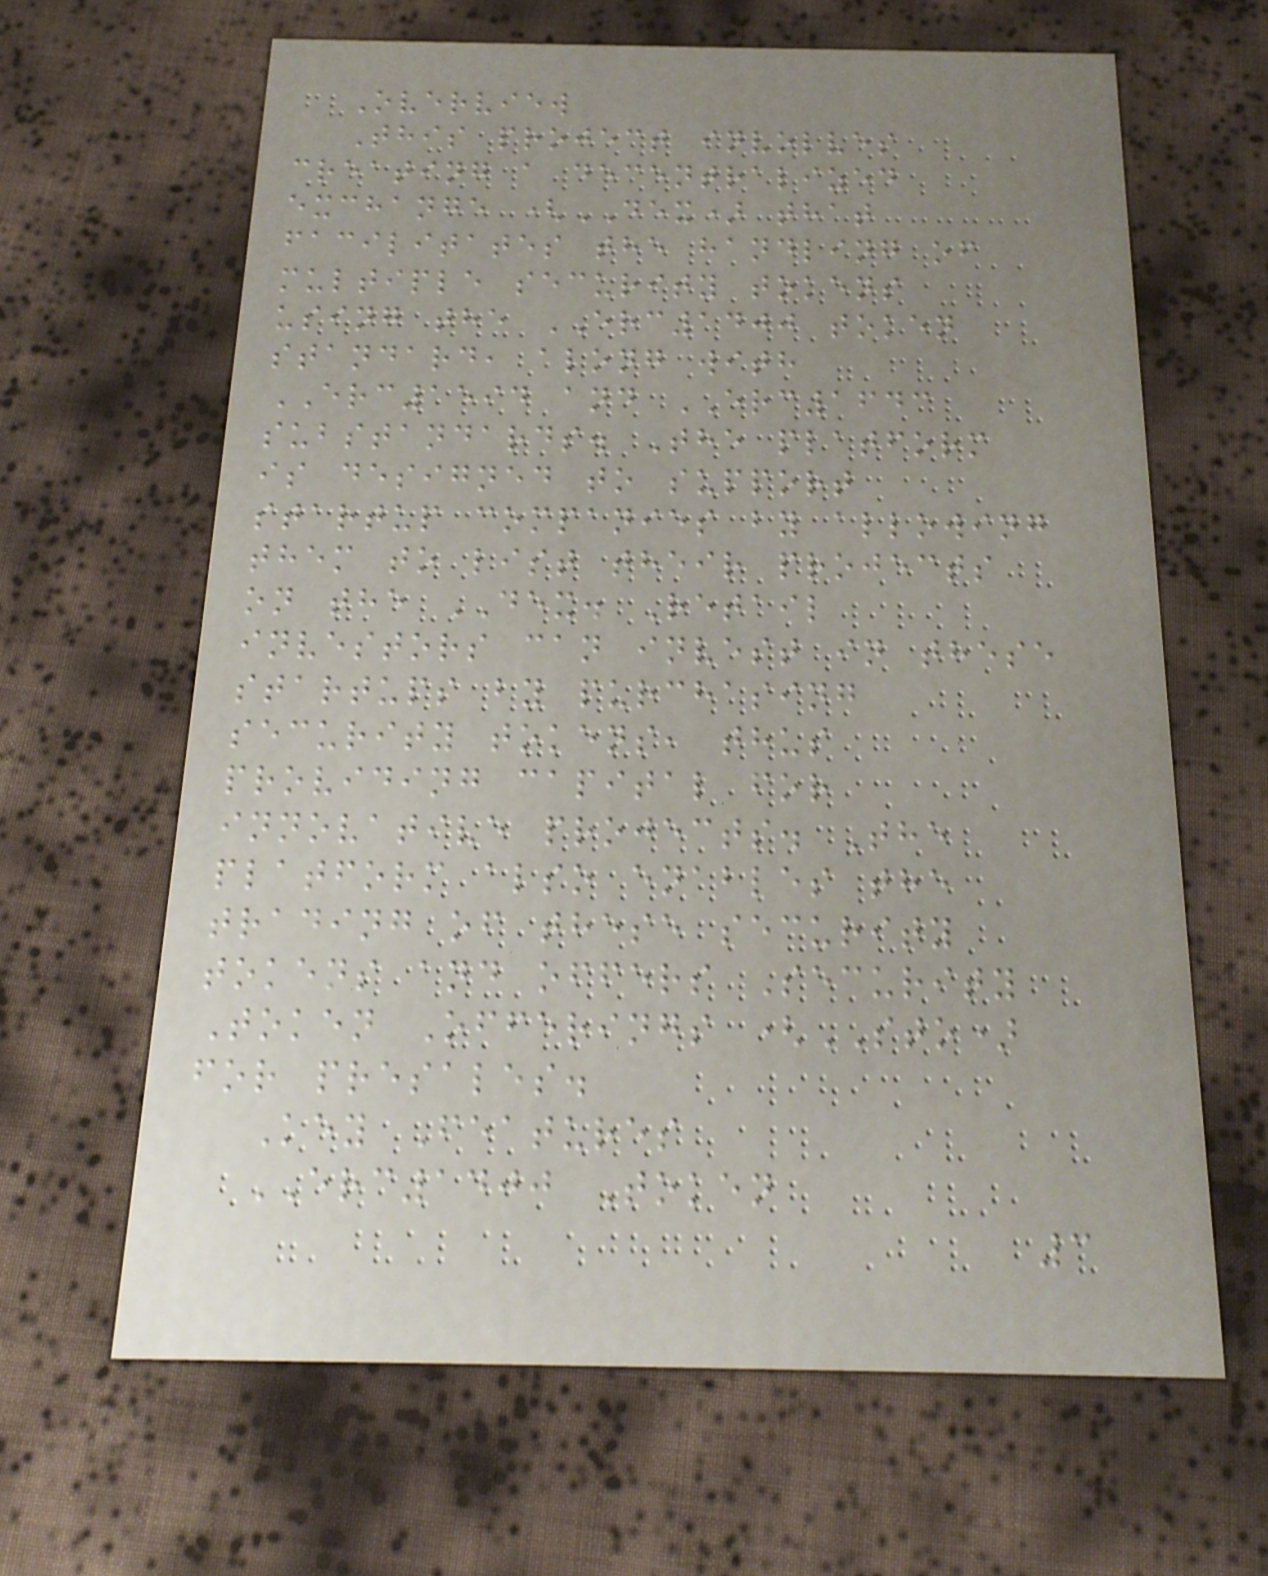Overview
This project involves
creating a decentralized
exchange (DEX) that
facilitates the handling of
multiple security tokens
using the ERC1400 token
standard, along with
ERC1594 and ERC1643
substandards. The platform
is designed to support
startup companies by allowing
them to list their projects
on the DEX. Retail
investors can invest in these
startups by purchasing
security tokens, thus
providing capital for
innovative projects. The
platform also enables the
trading of these security
tokens and offers Security
Token Offerings (STO)
for presales.
Key Features
ERC1400 Token
3
